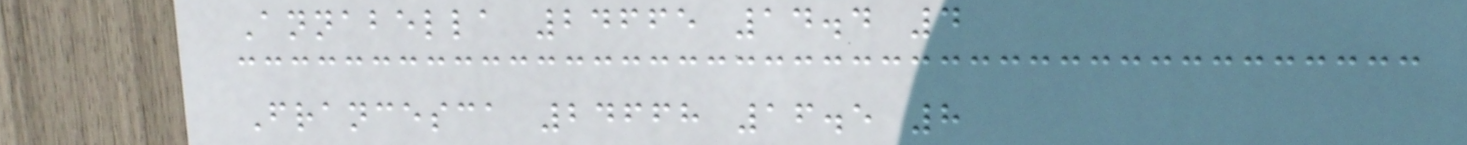Annabella 24665 14.4 4
Francesca 24668 16.5 8
